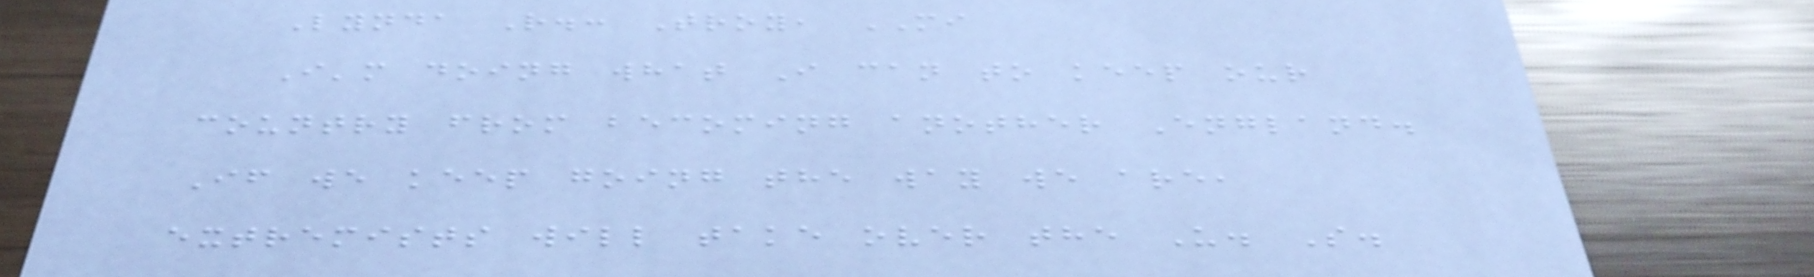Lynda R.: Troy, MI
I'm doing what I can to keep our
country from becoming another England.
If we keep going the way we are,
extremists will take over the U. S.
